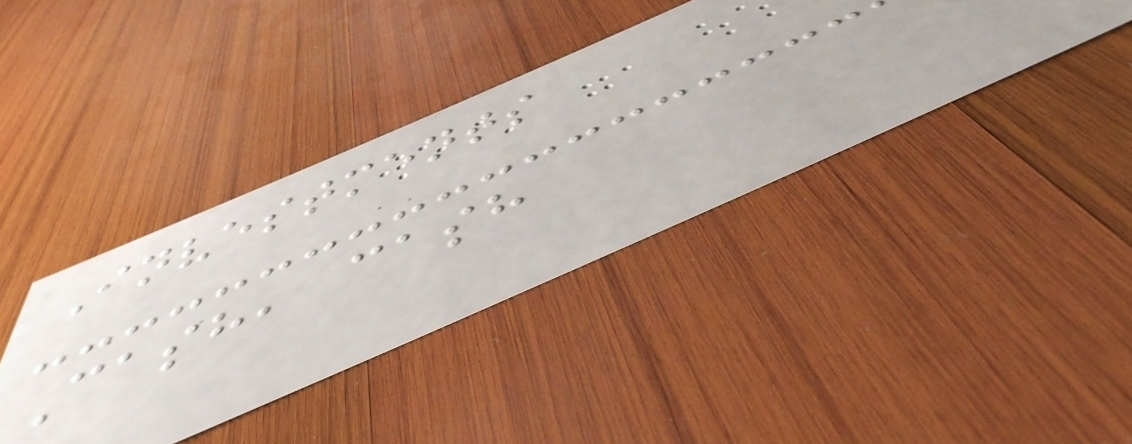Investments
Cash, cash
